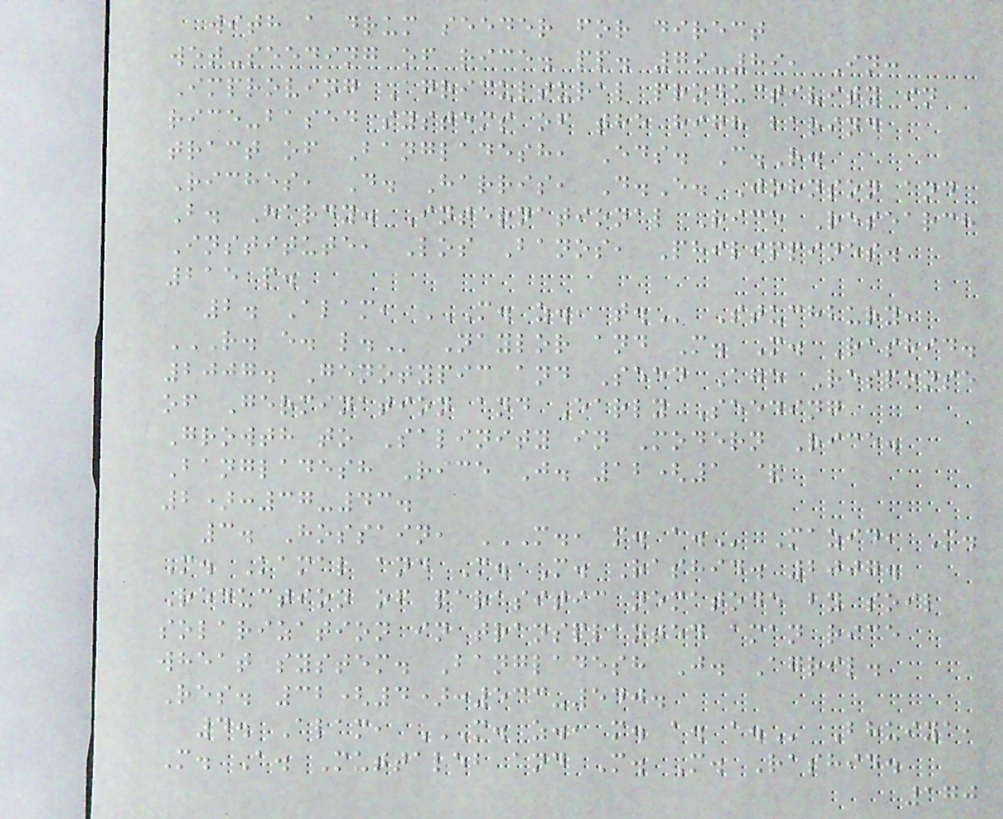with a drum seeder for direct
wet-seeding of rice. pp. 79-89, In:
Improving Agricultural productivity in
rice-based systems of the high barind
tract of Bangladesh, Eds. C.R.
Riches, D. Harris, D.E. Johnson and
B. Hardy. International Rice Research
Institute, Los Banos, Philippines.
215 p.
2. Alam, M. Z., T. Stuchbury,
R. E. L. Naylor and M. M. Rashid.
2007. Genotypic and Seed Age Response
of Germination and Early Seeding
Growth to Salinity in Modern Rice.
Bangladesh Rice J. 12(1 &
2):37-43.
3. Hossain, M., M. A. Mazid, M.
M. Kamal and M. M. Rashid. 2007.
Reduction of parasitic nematode by soil
solarization in transplanted aman rice
wheat system. Bangladesh J. Agril.
Res. 32(4):533-540.
4. Alam, M. Z., M. A. A. Bhuiya,
M. A. Muttaleb and M. M. Rashid.
170
